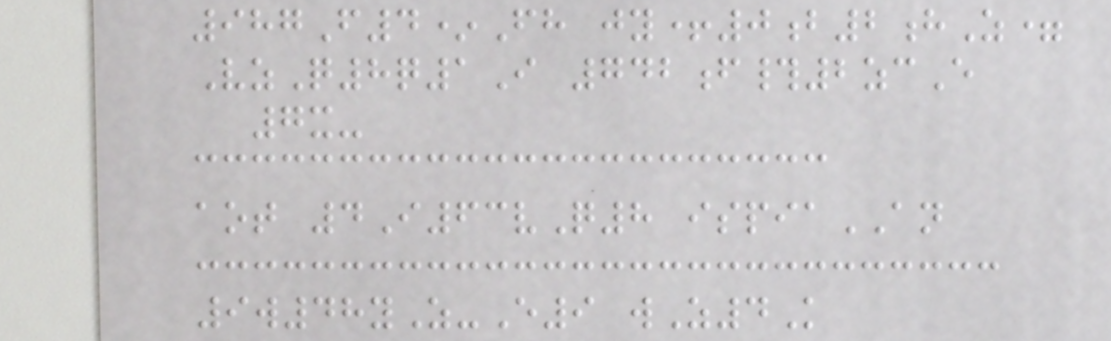987F4*Fh jy+0b2hZ=
VzQ8q1I 742f#2zcE
7x-
aot 4I63vQ8 ispiaAN
9w48yZ-E9 wZ4K
